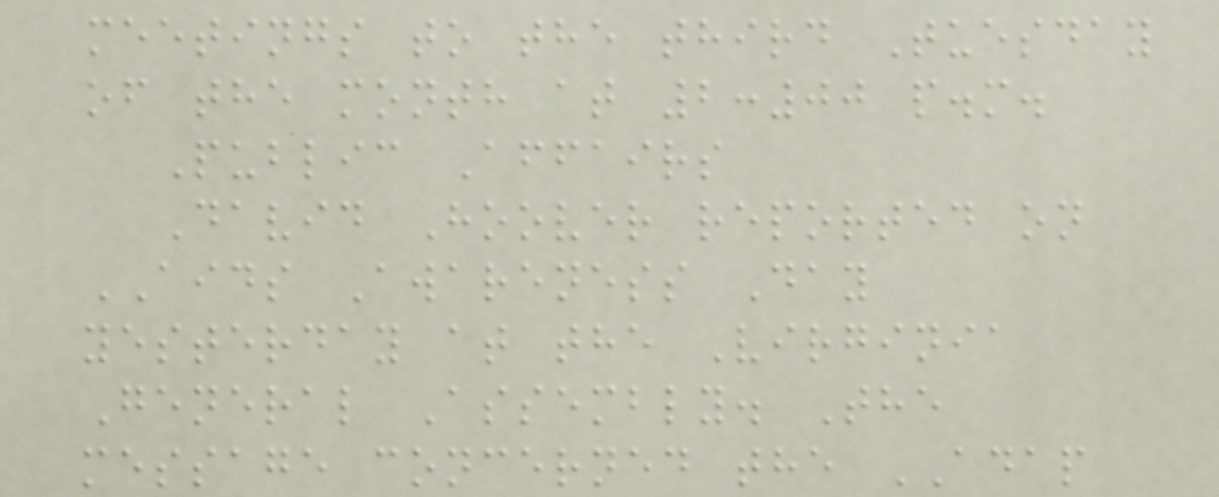meetings to the third Tuesday
of the month at 2:00 p.m.
Public Affairs
David Hoover reported on
AIDS Awareness Day
yesterday at the Virginia
General Assembly. The
message concerned the ADAP
